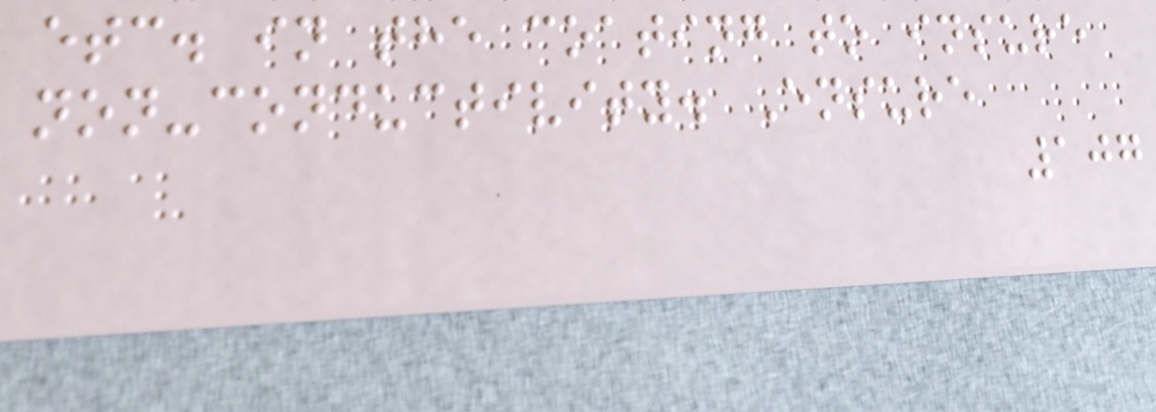etc. in the coating to insure
non-conductivity. Ensure
107
